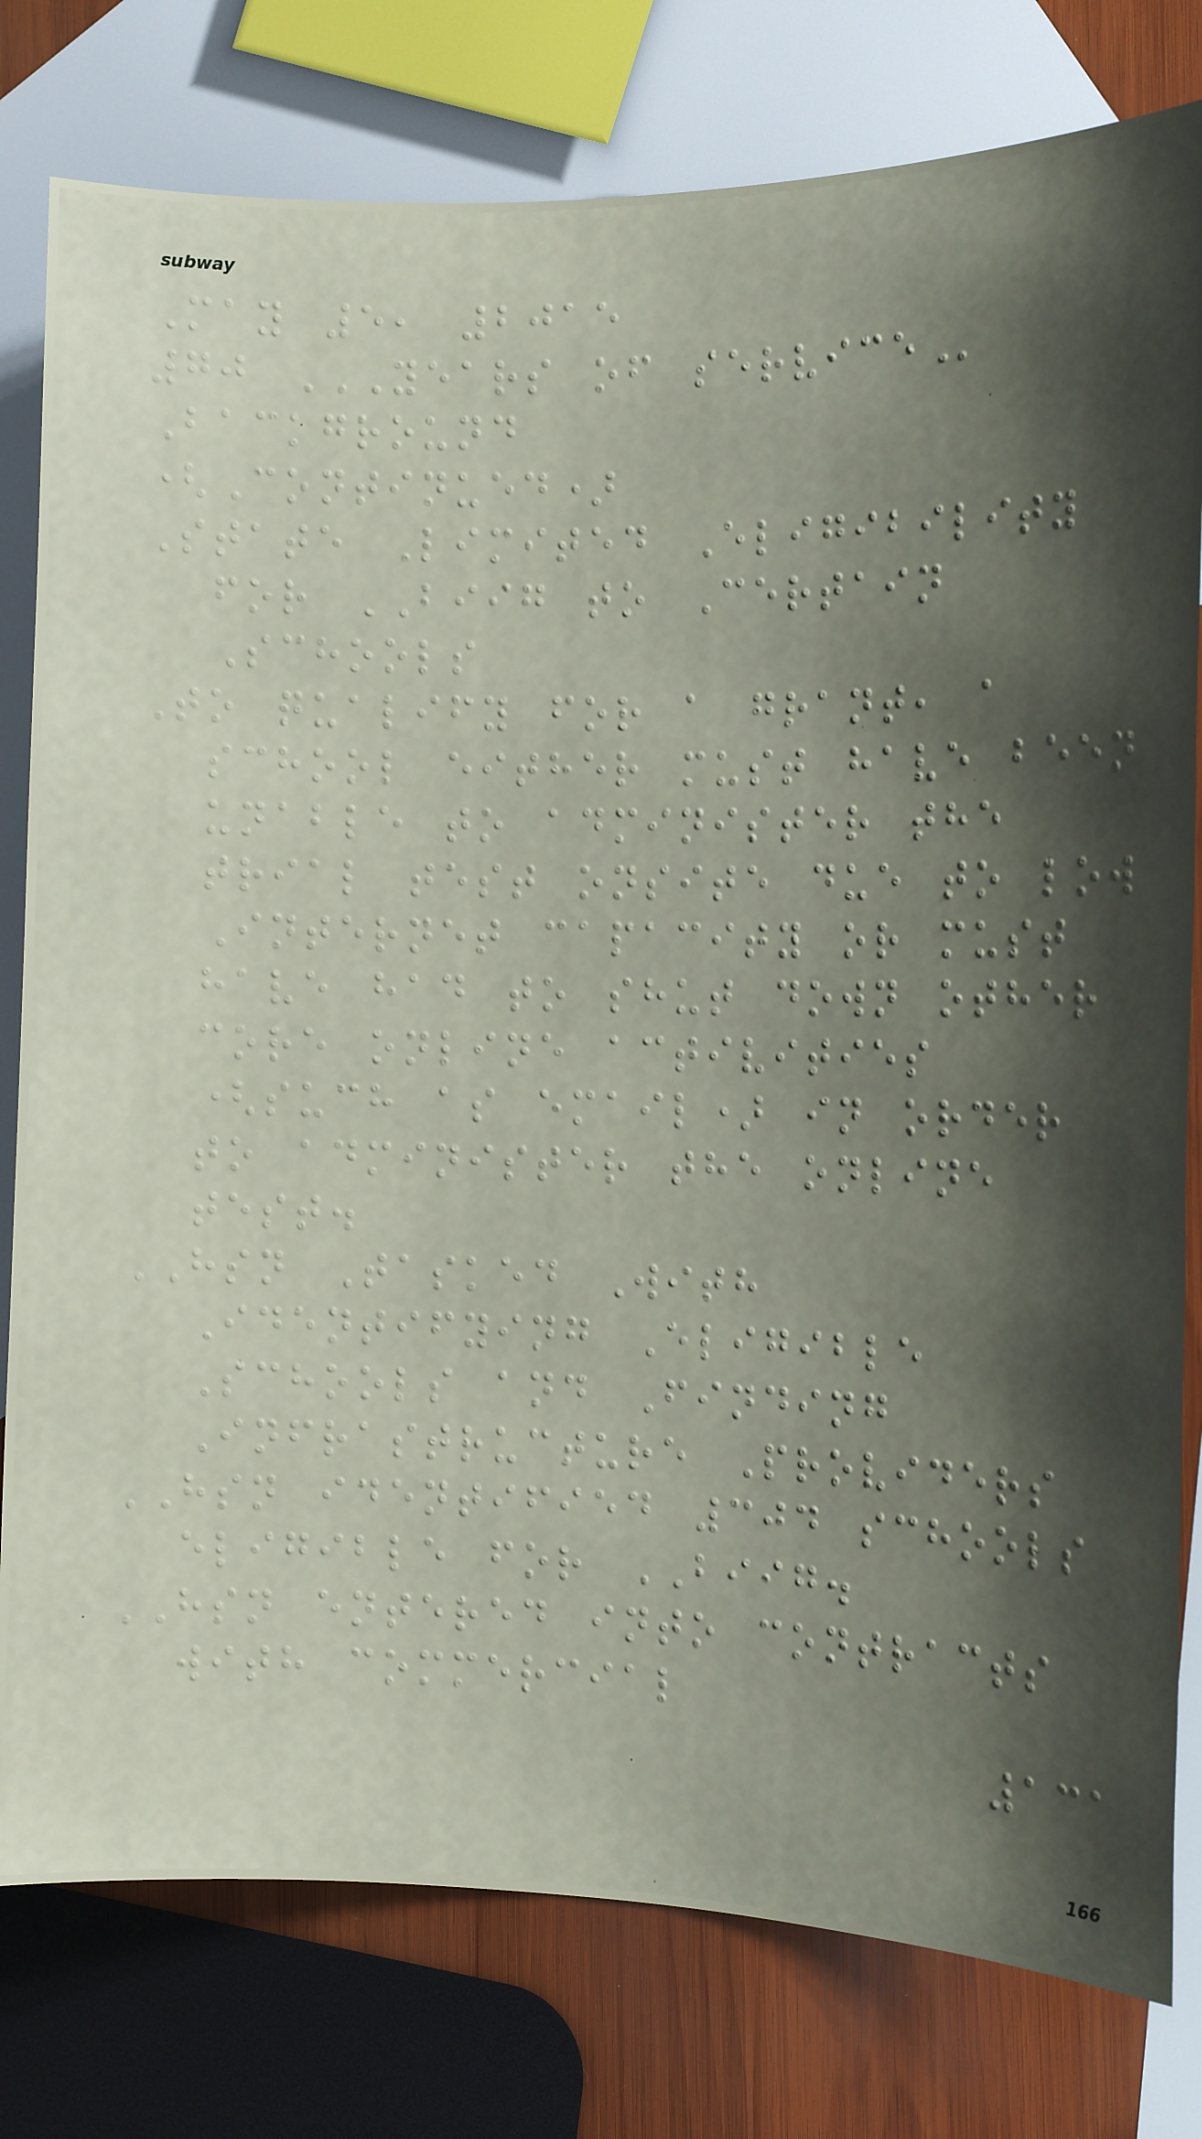May 5, 2015
70 YEARS OF SERVICE
Background
(Continued)
State Limited Eligibility
for BIIG to Certain
Schools
To qualify for a grant, a
school either must have been
unable to administer the
trial test onsite due to low
Internet capacity or must
have had to shut down other
core online activities
(such as email) in order
to administer the online
test.
HSN Tasked With
Identifying Eligible
Schools and Finding
Infrastructure Providers
HSN identified 304 schools
eligible for BIIG.
HSN entered into contracts
with commercial
131
